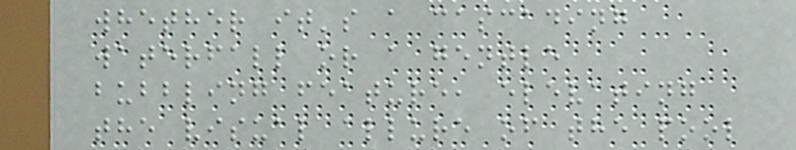whether it's a cascading
waterfall or a gentle
bubbling feature, elevating
the visual allure of the pool
